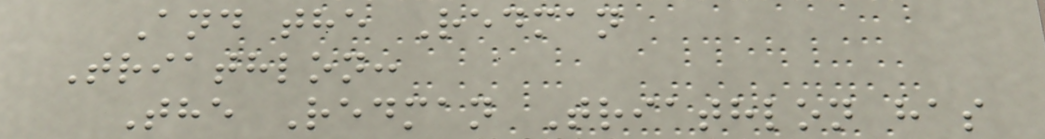And the Redman
Triathlon:
The Redman Triathlon has
